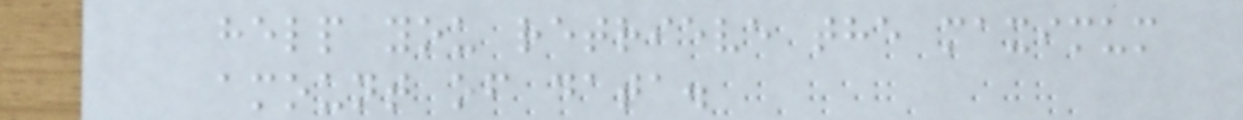help you retrieve the maximum
amount of data.
